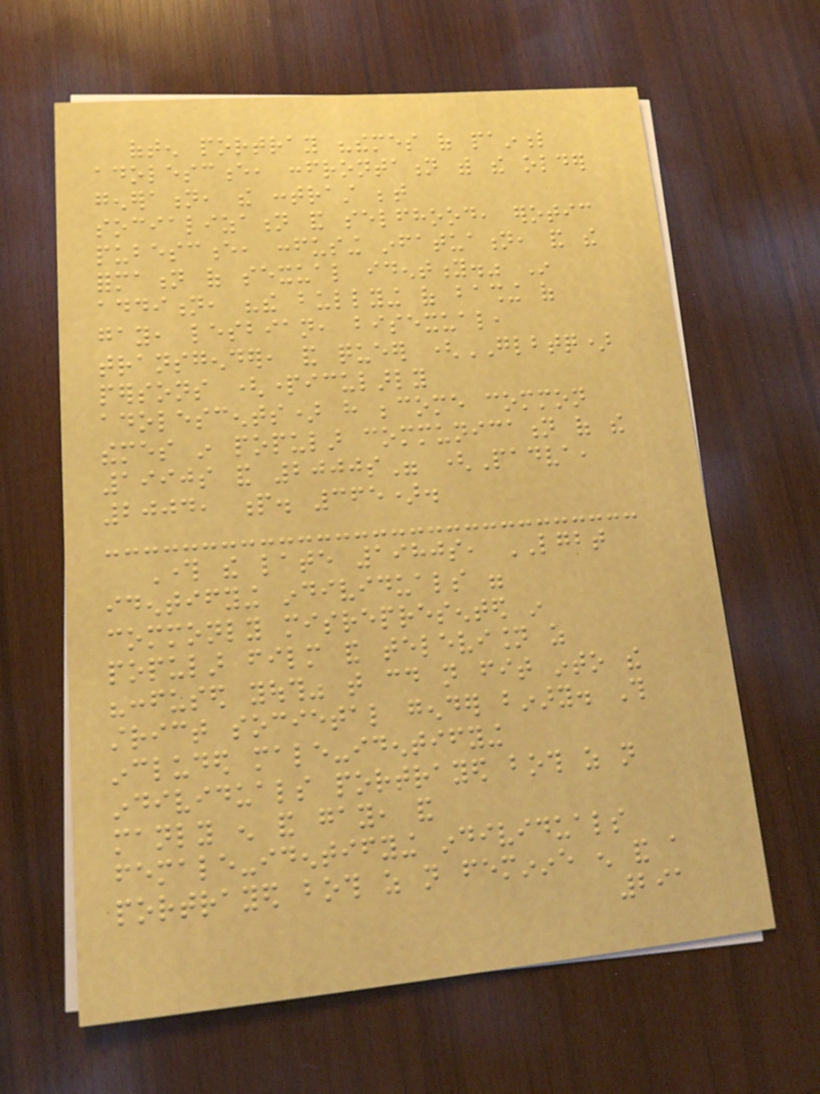often portray "themes of painful
adolescence, confrontation with the older
generation, the contrast between
socialization and selfhood, erotic
pubescence, confusing infatuation, and the
formation of sexual identity." In
addition, "the bullying of bashing of
gay, lesbian, bisexual,
transgender, and queer (GLBTQ)
persons (particularly
adolescents) have become common
themes in popular communication of the
1990s and 2000s" (Padva,
2004, p. 365).
Through the late 1980s, LGBT
identifying individuals were
commonly misrepresented in
popular film and television as
"confused youth" that could not fit into the
strict societal gender binary. This
included male-identifying
individuals portrayed both as not
manly enough and gay, and
female-identifying individuals
portrayed both as not feminine enough and a
291
